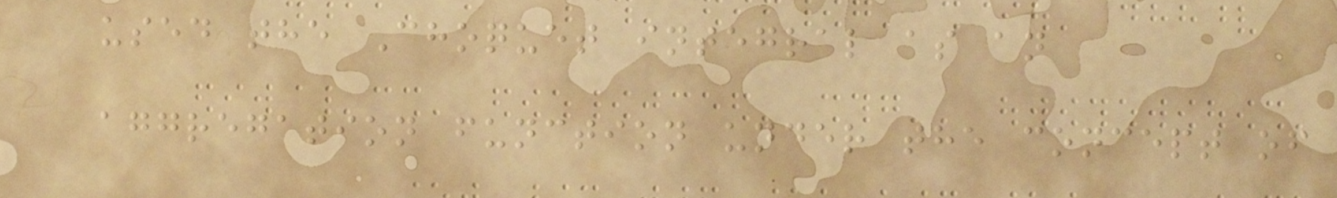used the Choquet integral as an
aggregation function under the concept of
